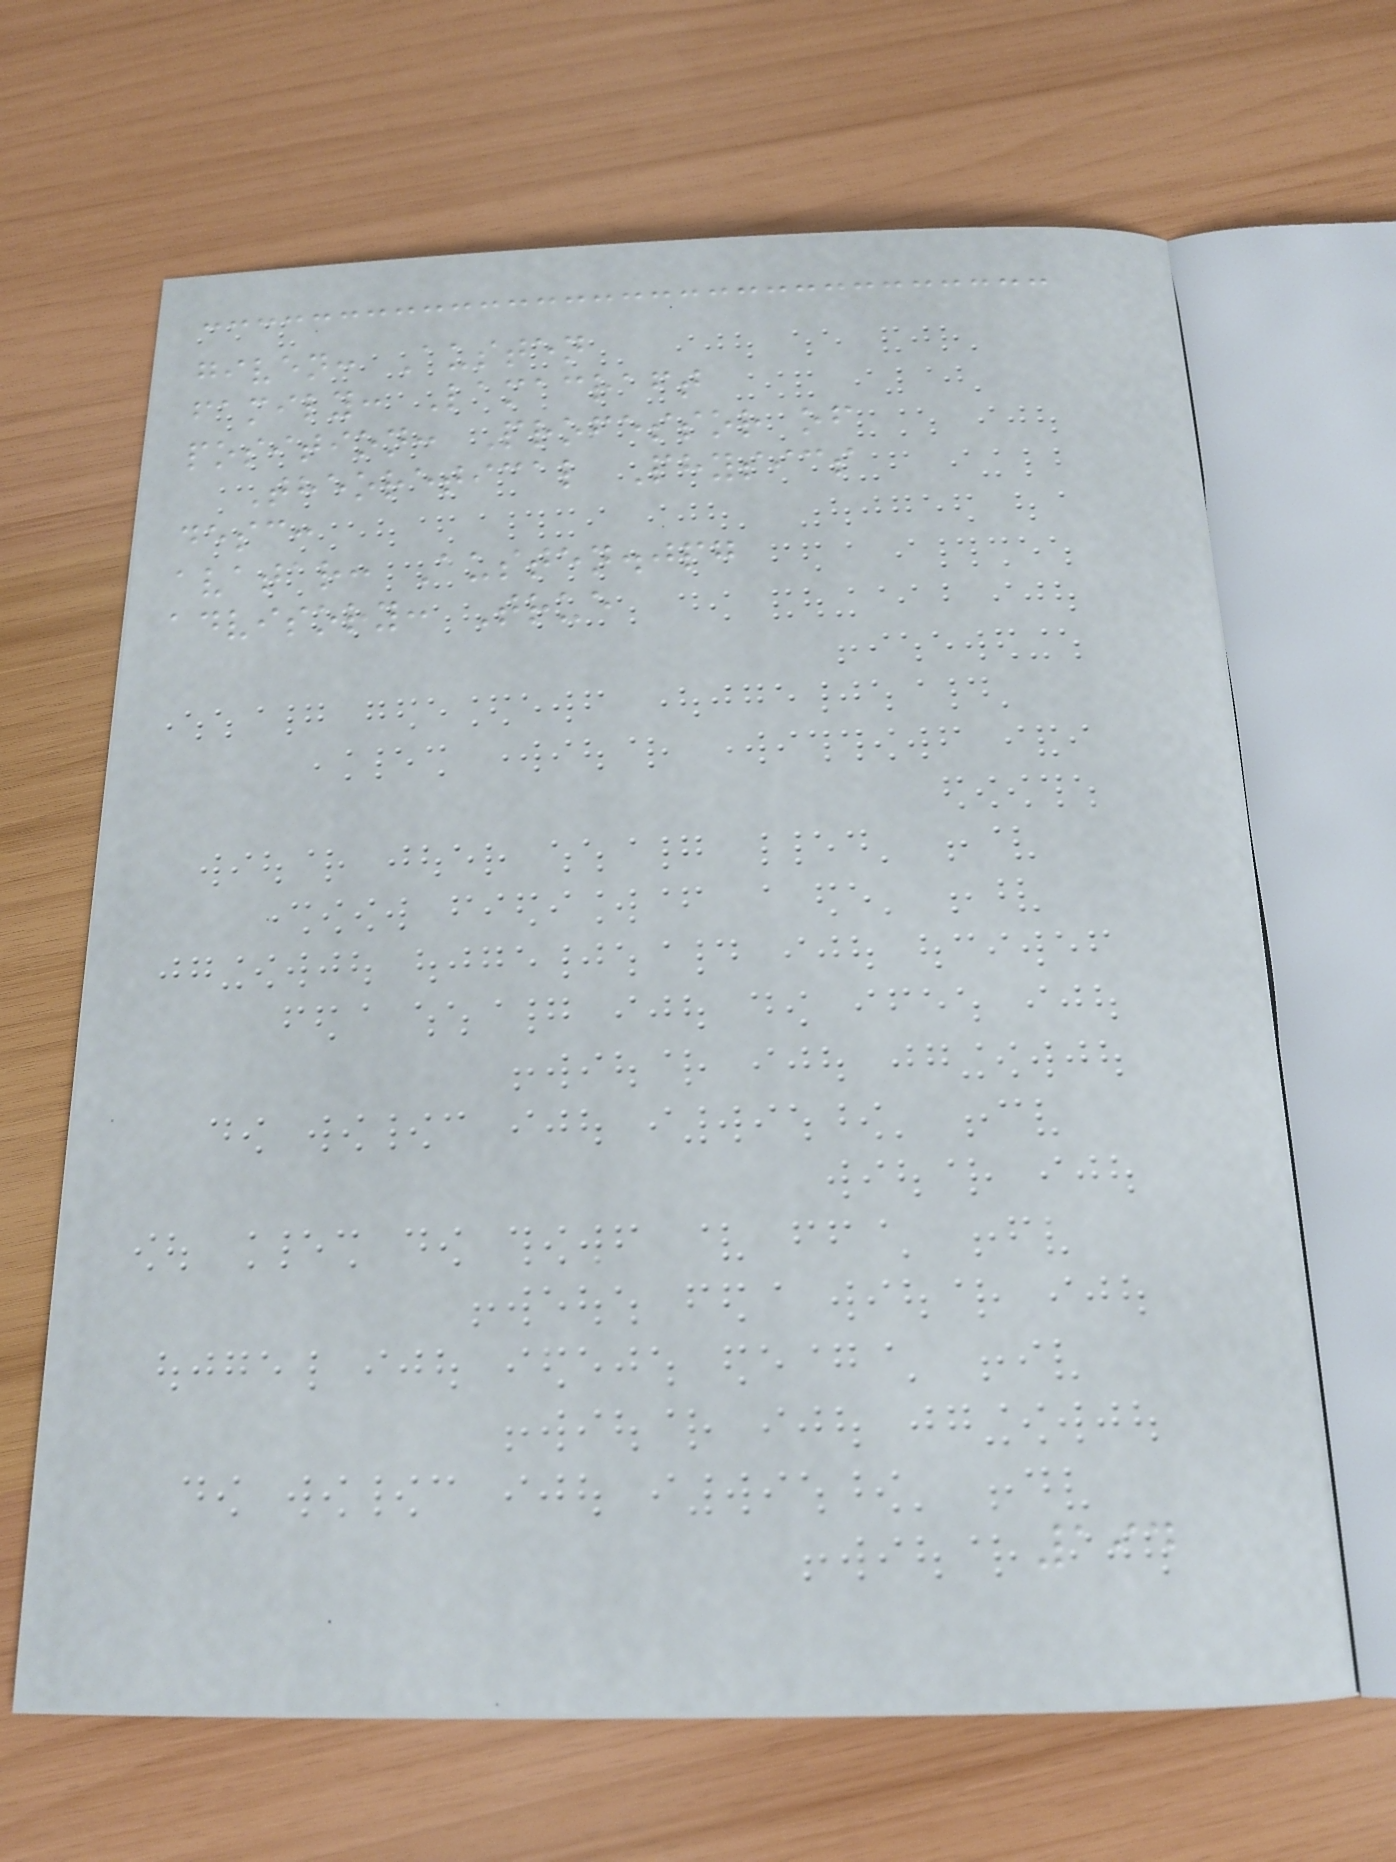given: Austen
family: Lamacraft
position: Professor of
Theoretical Physics
desc:
avatar: Austen.jpg
advisory: True
194
